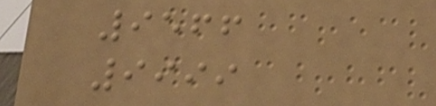9566
9999
